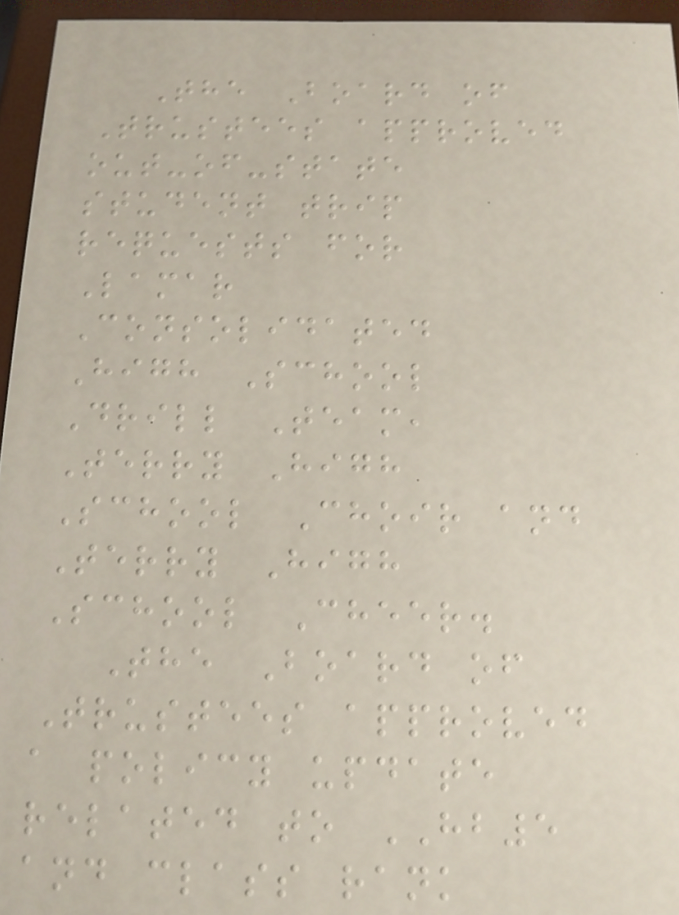The Board of
Trustees approved
out-of-state
student trip
requests for
Lamar
Consolidated
High School
Drill Team,
Terry High
School Choir and
Terry High
School Cheer.
The Board of
Trustees approved
a policy update
related to HB5
and class rank
